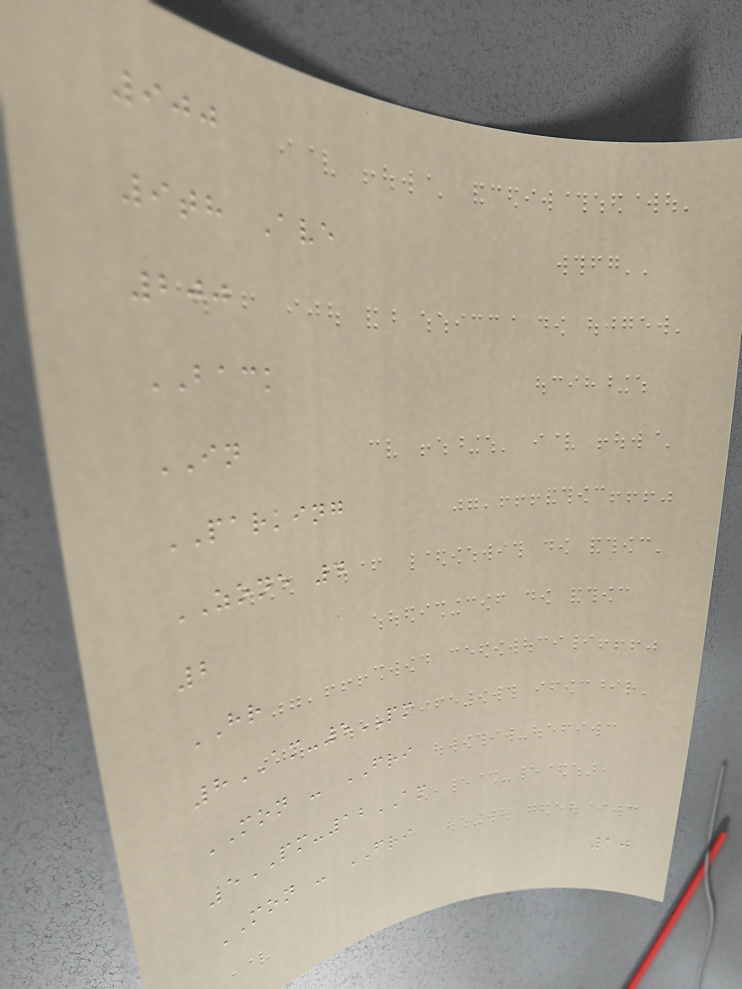900
9th Ave
200
BACK
IN
PARKING
ZONE 4
2
HR
8AM-5PM
MON - FRI
5PM-12AM
MON - FRI
10
